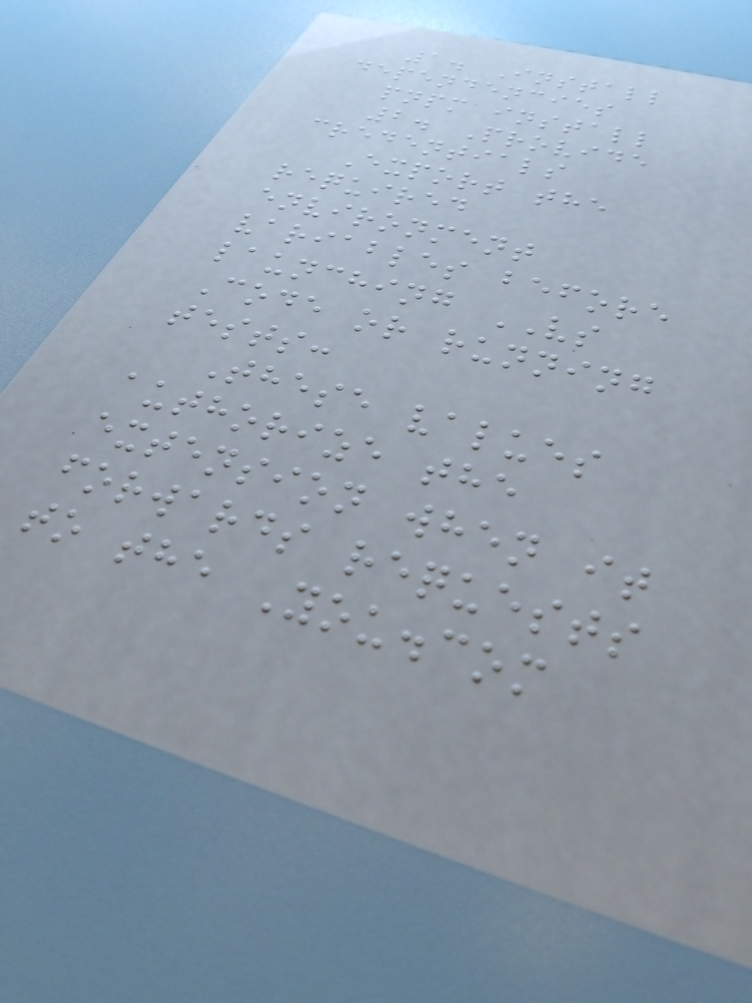1. Install
dependencies
pnpm install
2. Provide
credentials
Export the
required
environment
variables before
launching VS
Code or running
tests:
These values
authorize the
extension when it
forwards requests
to the You.com
